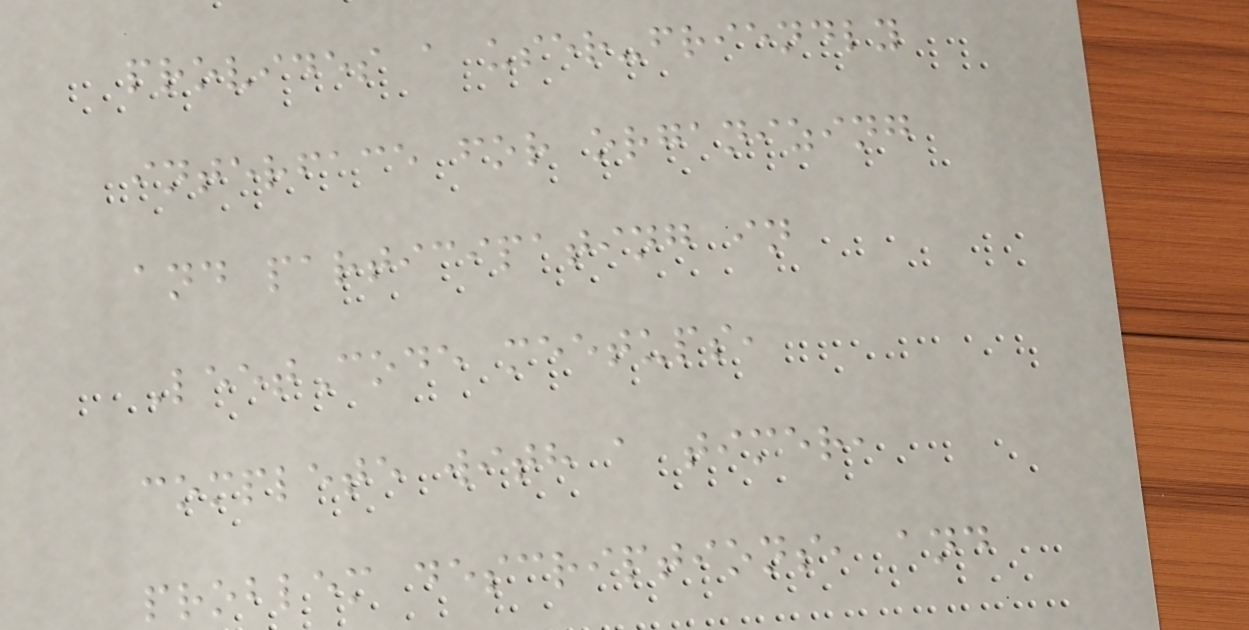provides a user-friendly
interface for organizing
and participating in
LeetCode meetups,
complete with a timer,
problem descriptions, and
